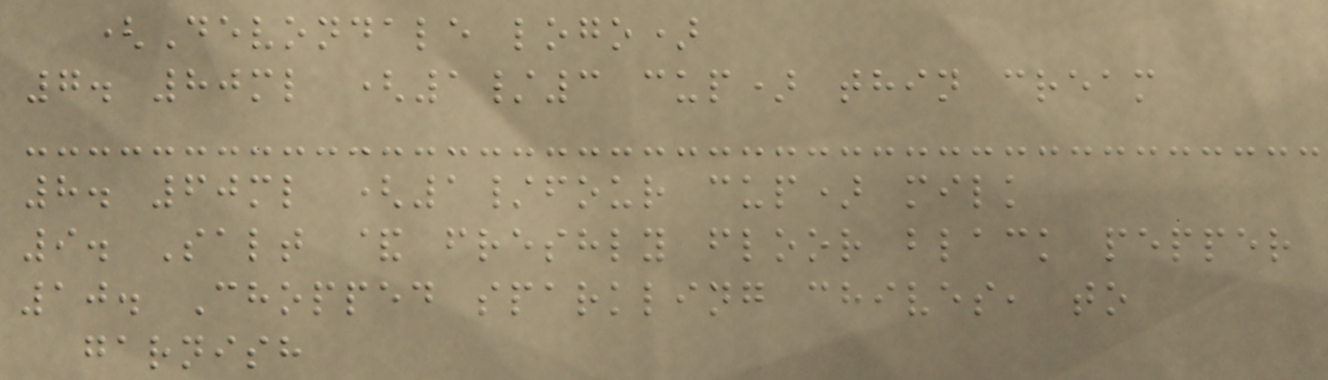(Devondale logo)
7. 80ml (1/3 cup) thin cream
8. 60ml (1/four cup) milk
9. Salt & freshly floor black pepper
10. Chopped sparkling chives, to
garnish
